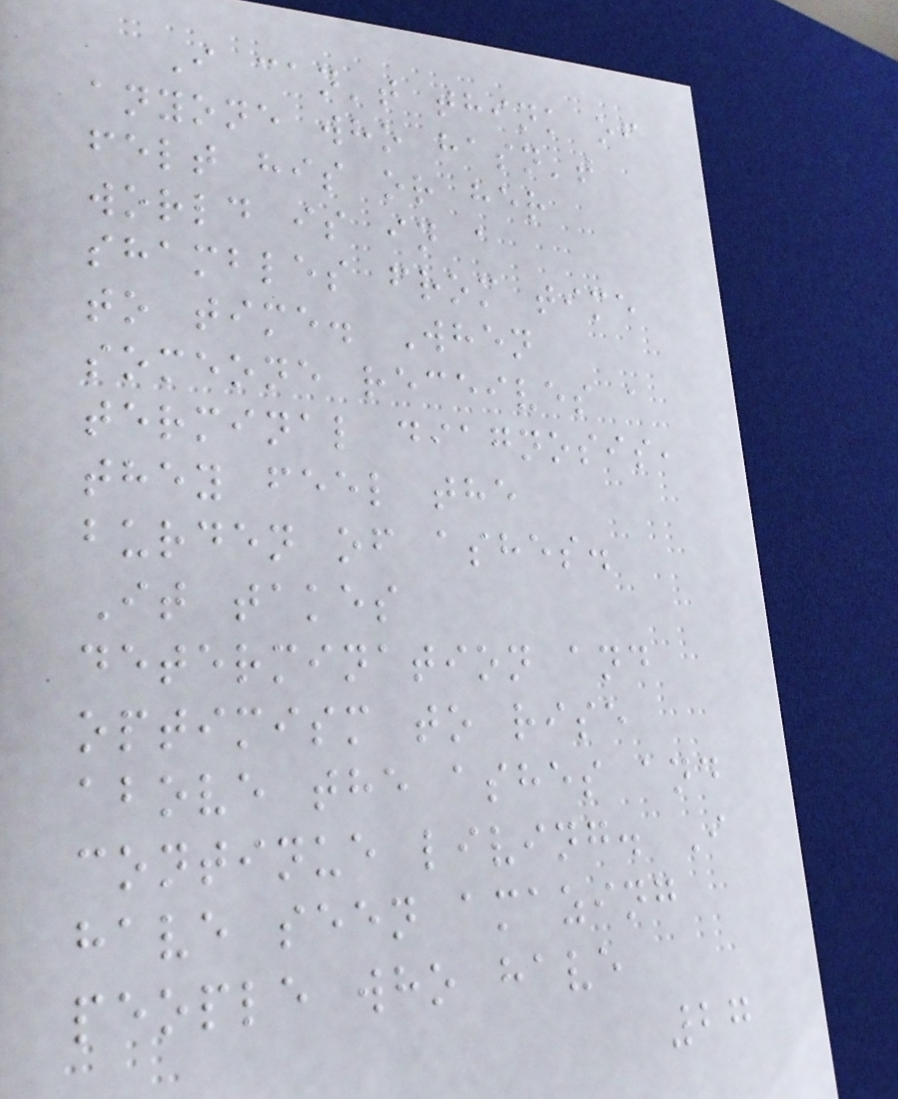I can't think of
anyone who hasn't
felt his or her
world is in a
shambles from time
to time. When
someone receives a
terminal diagnosis,
they feel the
burden of ashes.
It takes
determination and
optimism to rise
above the ashes and
continue living. I
have seen amazing
people who have
27
